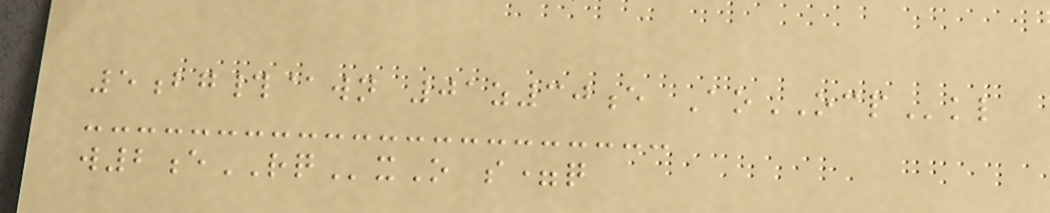5bg#@wn 01z30e AoOCPkl
w2eRQxO s=q
